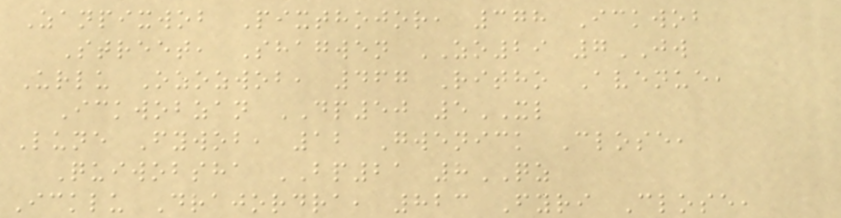Zanpixwob Pixthojor, 378 Ickwob
Street, Shagwen ZO29 7JW
Urlu Ozozwob, 467 Ritho Avenue,
Ickwobzan DP50 5XL
Lune Fywob, 12 Gwenick Close,
Quiwobsha BP21 8QZ
Icklu Drajordra, 823 Fyri Close,
